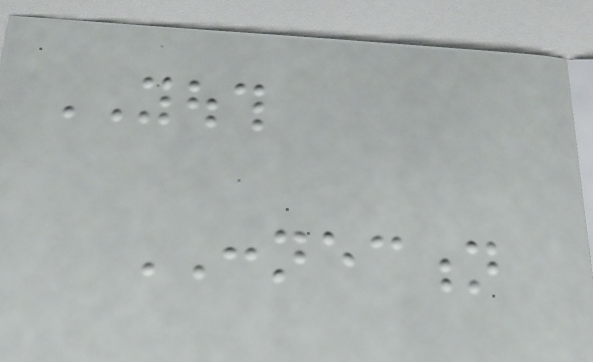YOUTH
CONNECTION
